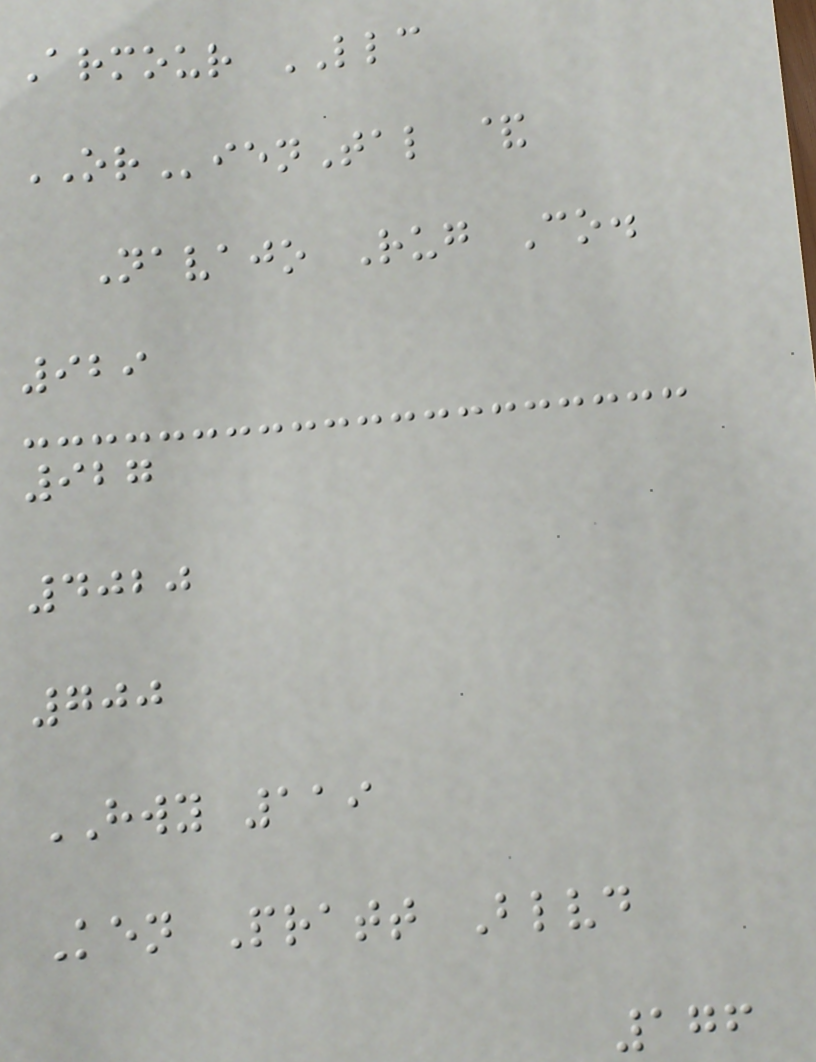Armour LLC
ORienTal &
Navajo Rug Co.
929
927
4020
700
HWY 119
Ken Pratt Blvd
176
